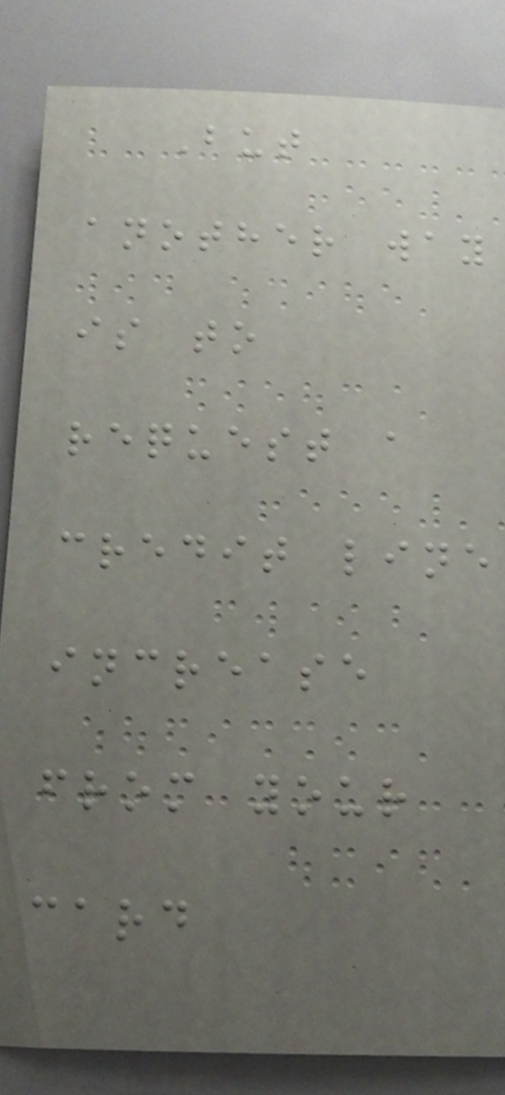But
another way
is to
request a
credit line
increase
from your
card
